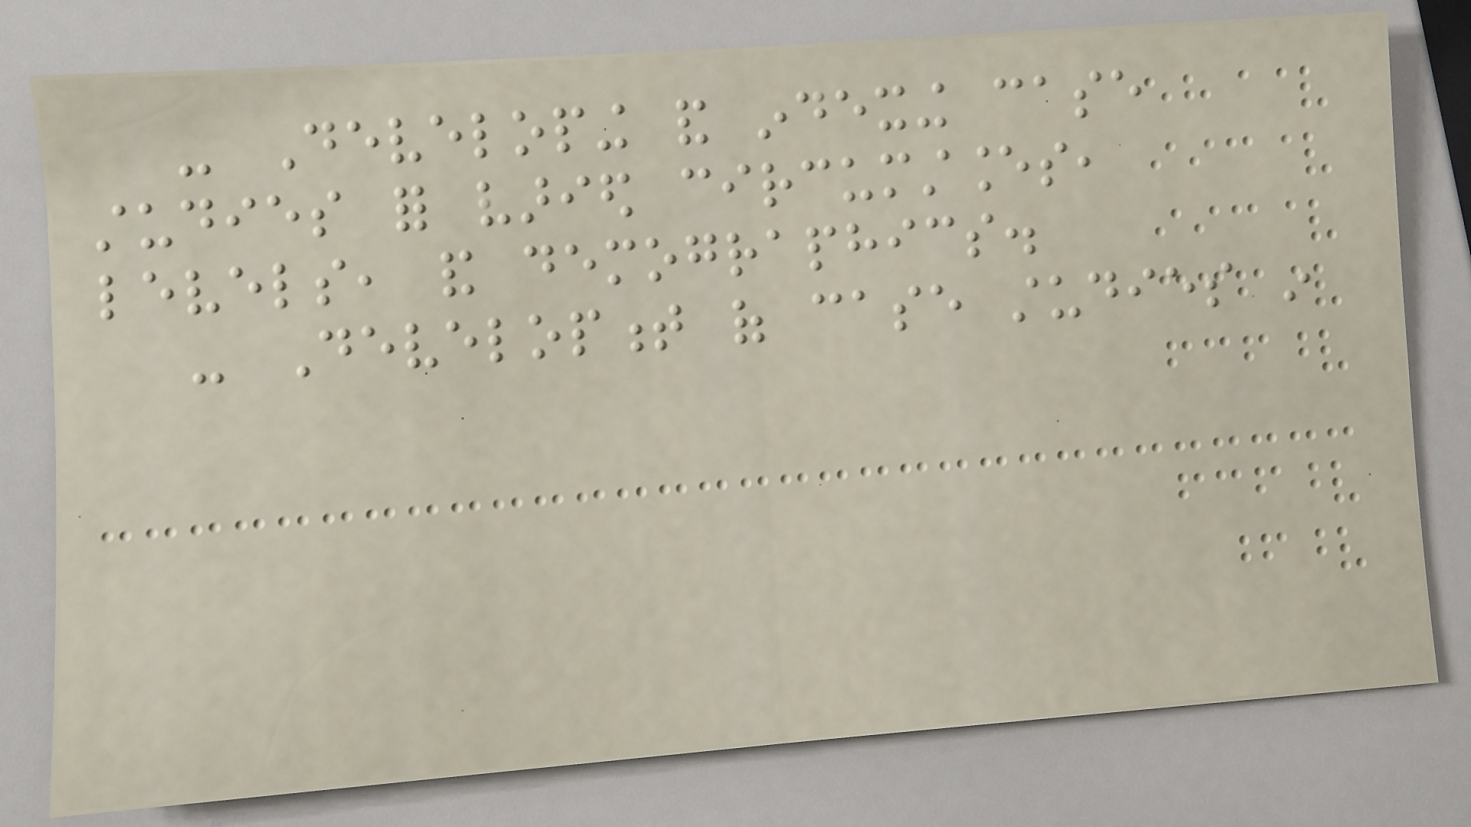- Developing and indexing case
studies for varied circumstances,
levels, and demographics.
- Development of case studies in
